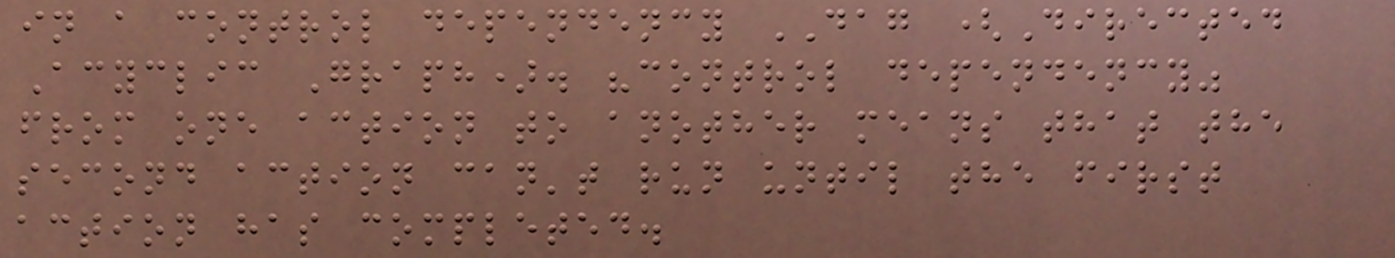in a control dependency DAG (Directed
Acyclic Graph). "control dependency"
from one action to another means that the
second action can't run until the first
action has completed.
